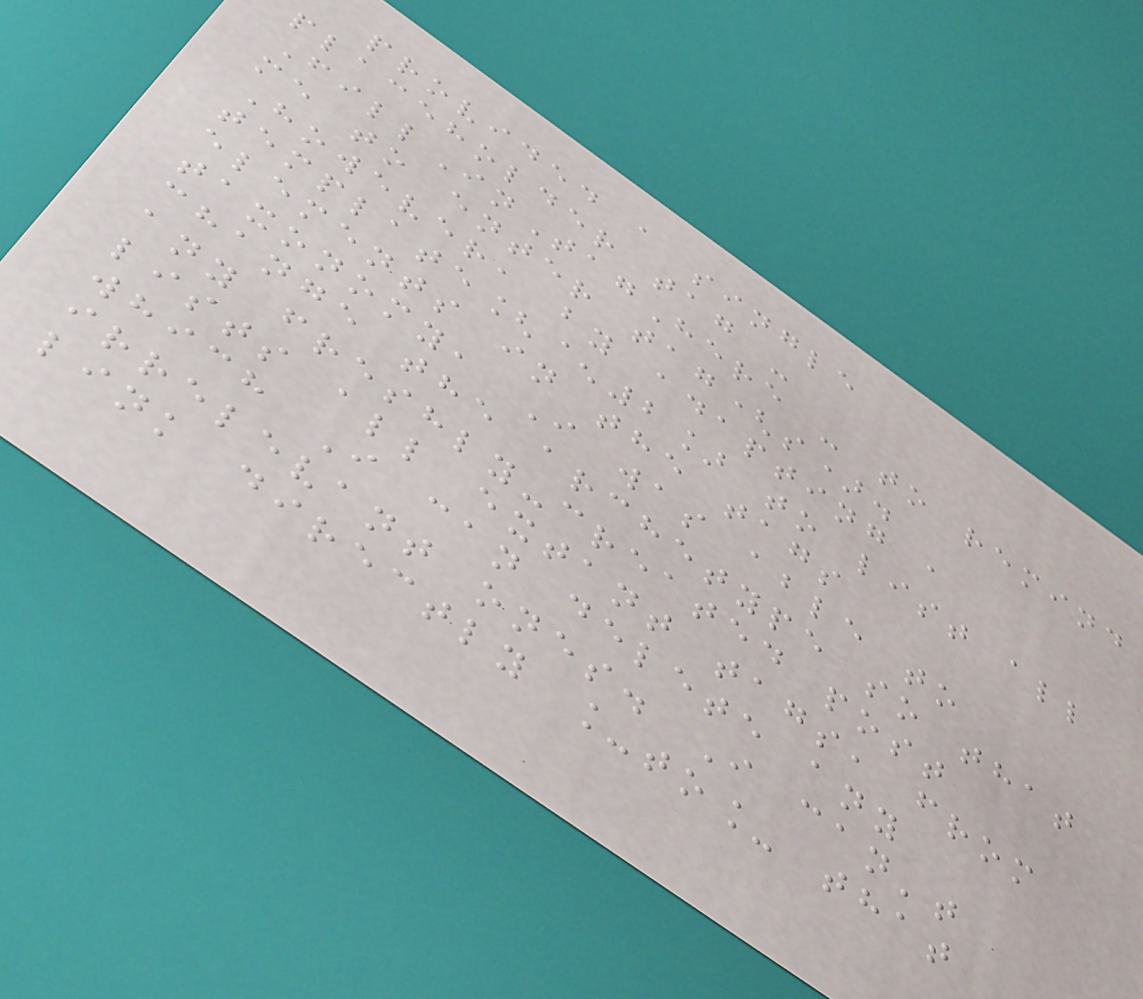provided a single
placeholder tag -
FillInTagHere - to remind
me to enter tag(s).
However, by adapting a
template[^2] to list all
elements in the tags
taxonomy, I was able to
change the archetype so that
any freshly-created post
lists all extant tags, from
which I can delete any
irrelevant ones. I can't
link directly _to_ that
